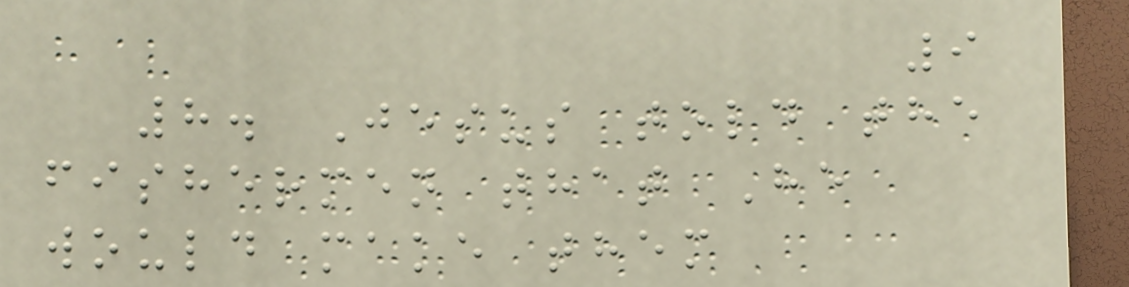9
8. Jesus told the
fishermen that He
would make them
